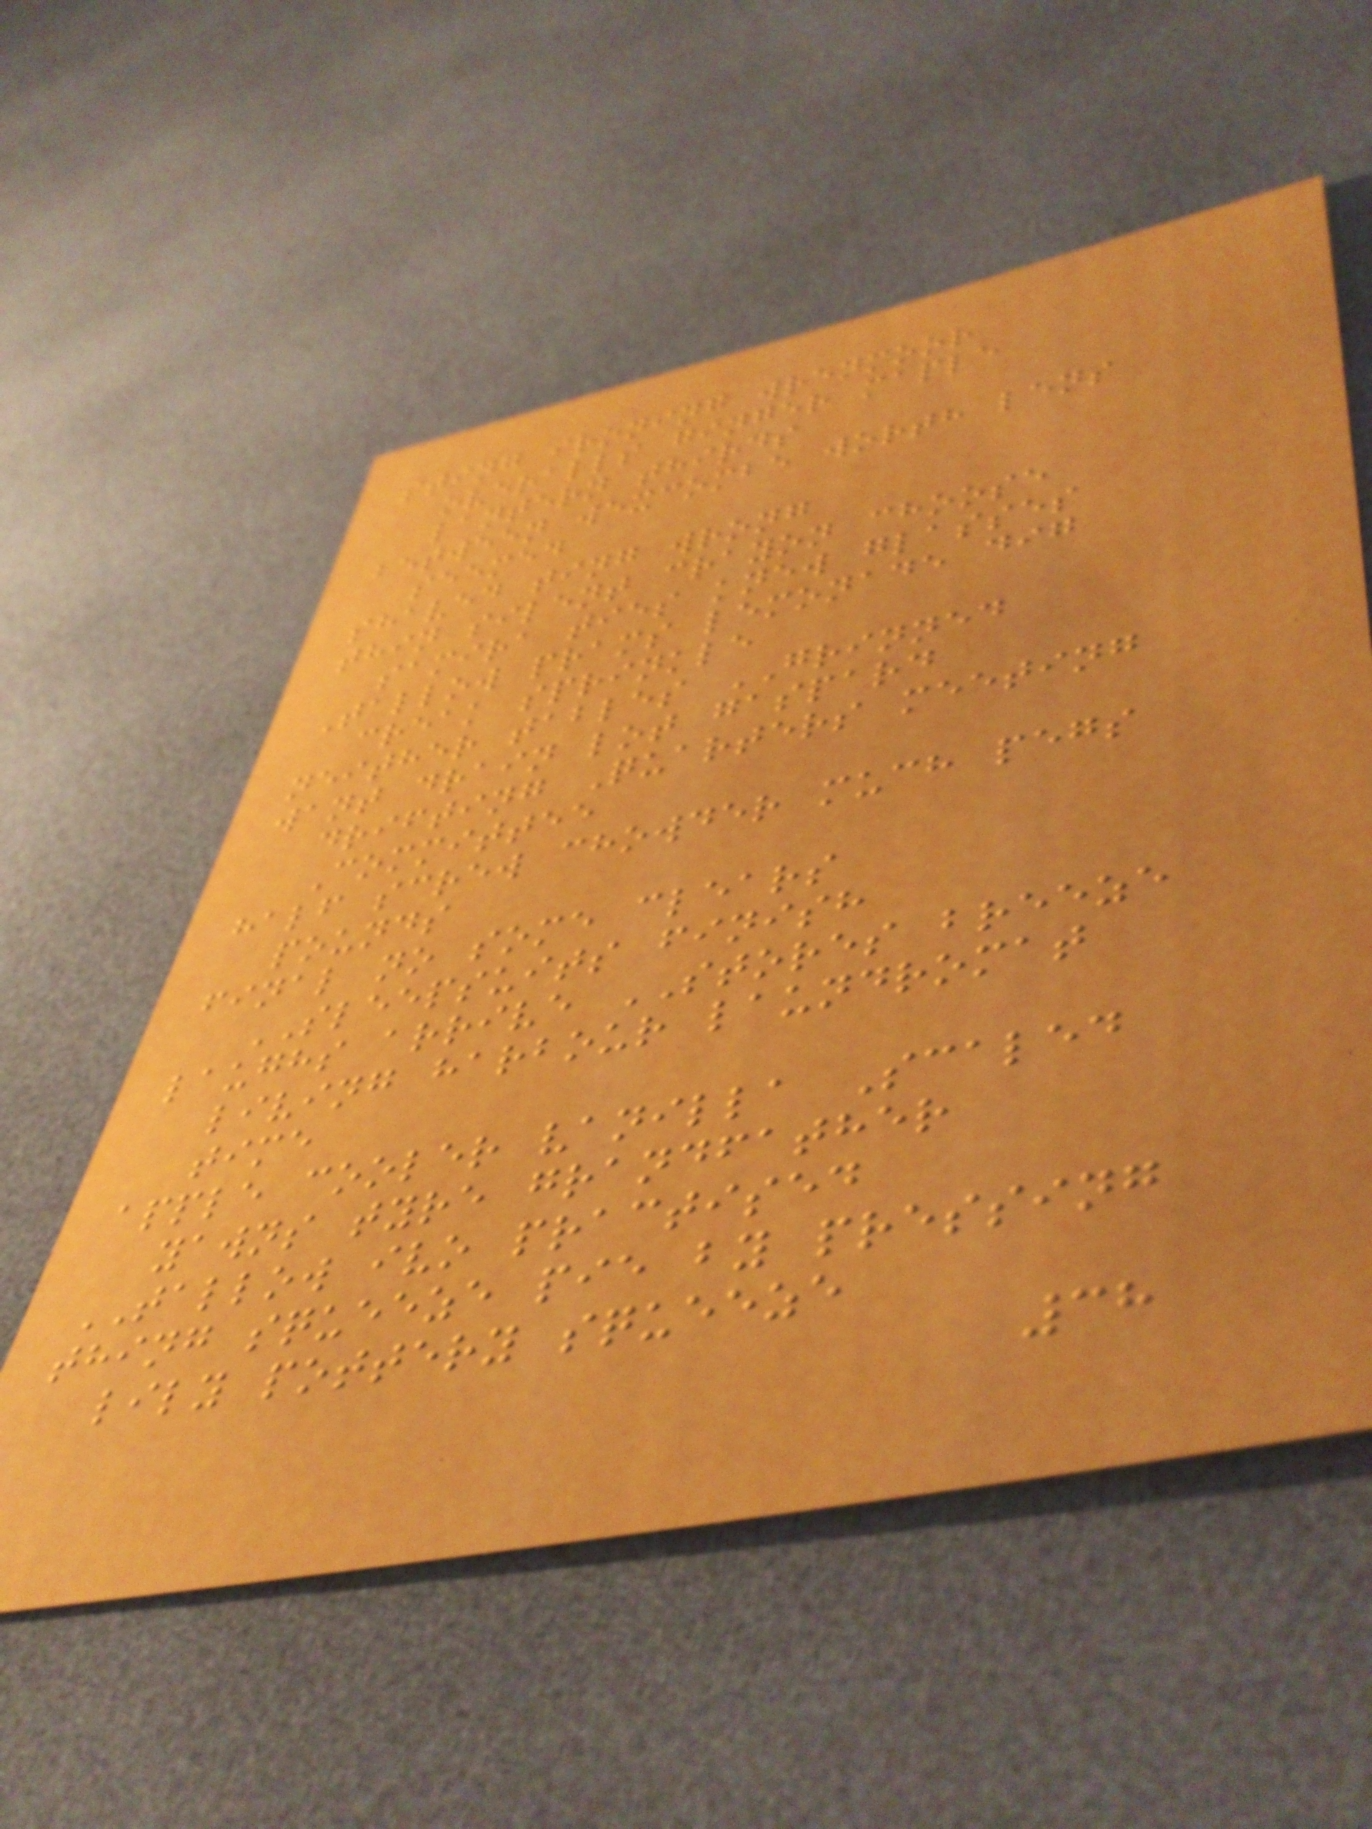sting ironing wrenmoor
overalls ginger maple
lantern thirds
between wexcombe worth lens
seemed
shaved ting wrong
thin silent crayon choose
samira ties knew glasses
Tallow prams lemonade dig
creak sprinkle
neither tables GRINNED
want drain lot gaspard
drifting Quarters meeting
Committee
half screw chowder much pegs
pounds
final no some clears
SLEEPSUITS finish
laughs arrive STORES breeze
living harbour laundromat
time
apple cooler vanilla Scaled
yawns tyre grandfather
TALLOW ivo practised
thing squeeze pie by pressing
lily pottery squeeze
38
